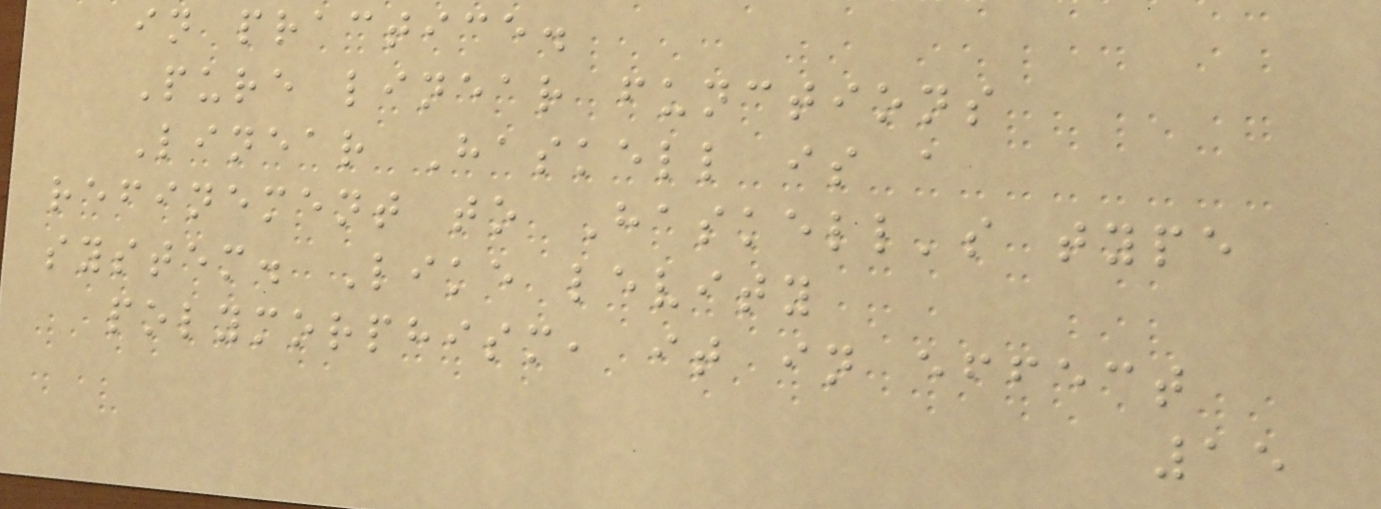in practice.
Pure linear functions
Linear Haskell is a
refinement to Haskell's type
system. Like levity
polymorphism, it in effect
15
